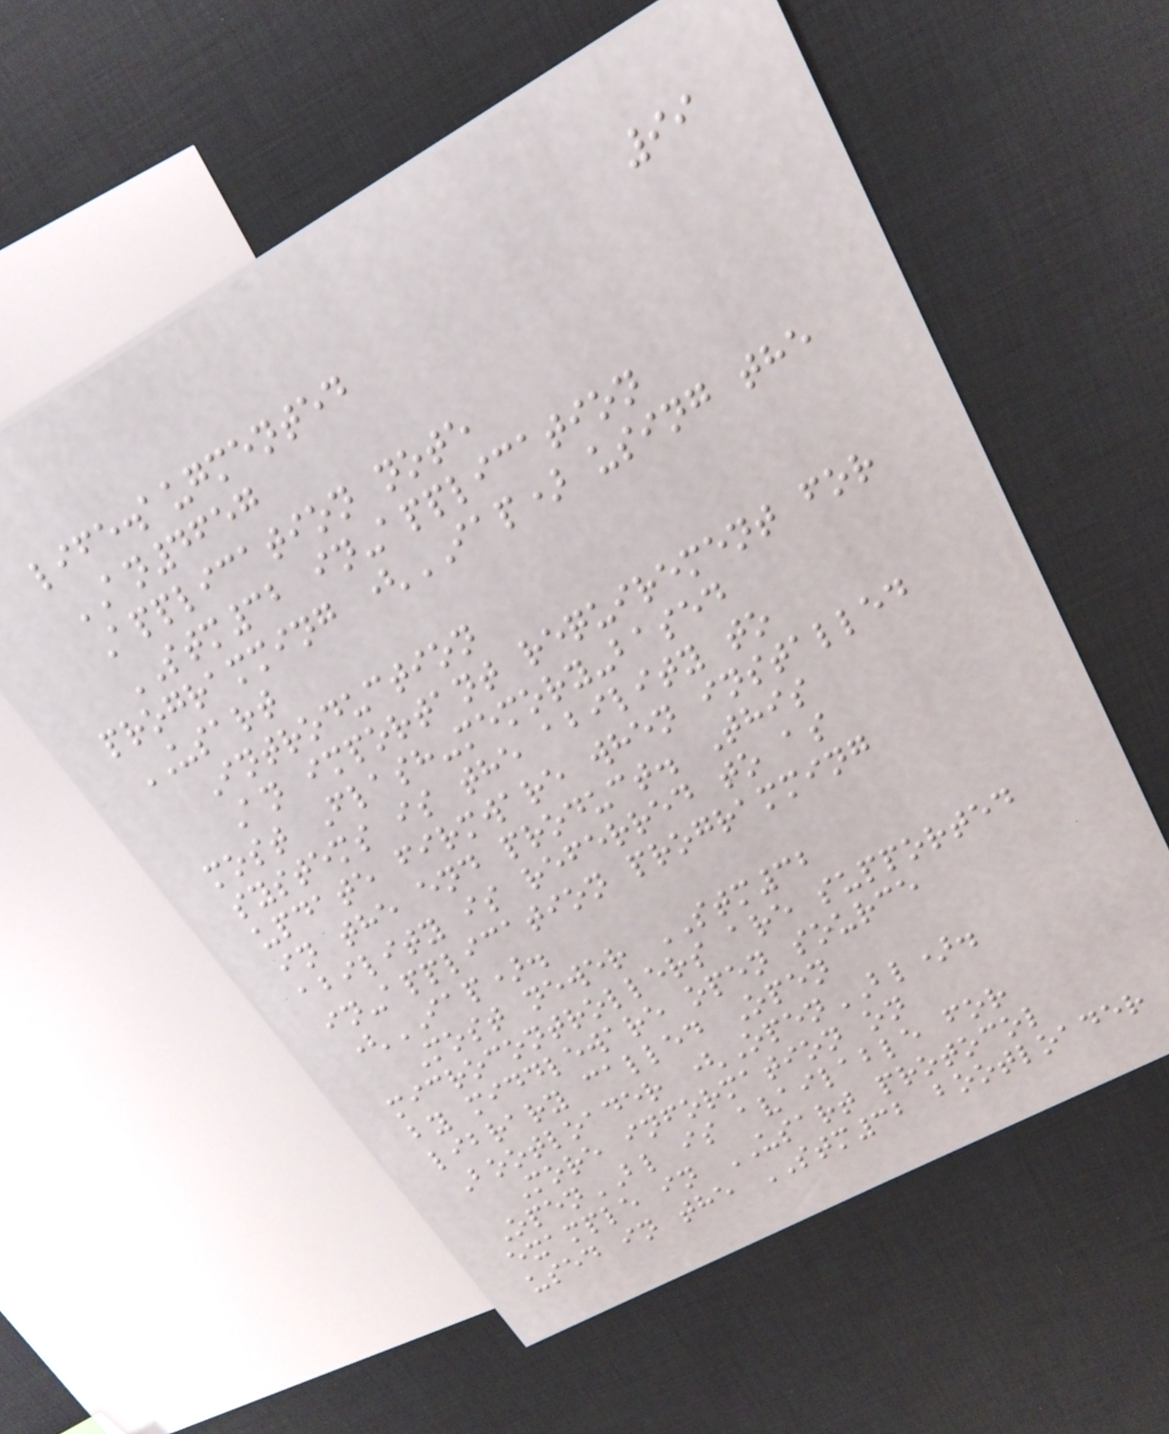99
life.augmented
AN4657
Application note
STM32 in-application
programming (IAP) using the
USART
Introduction
An important requirement for
most Flash-memory-based
systems is the ability to
update firmware when installed
in the end product. This
ability is referred to as
in-application programming
(IAP).
Most newer STM32
microcontrollers are supported
by middleware open source
library called Open
Bootloader (OpenBL).
More information on
OpenBL is available for
example in USART protocol
used in the STM32 bootloader
